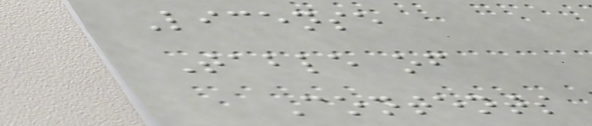License
Table of
Contents
